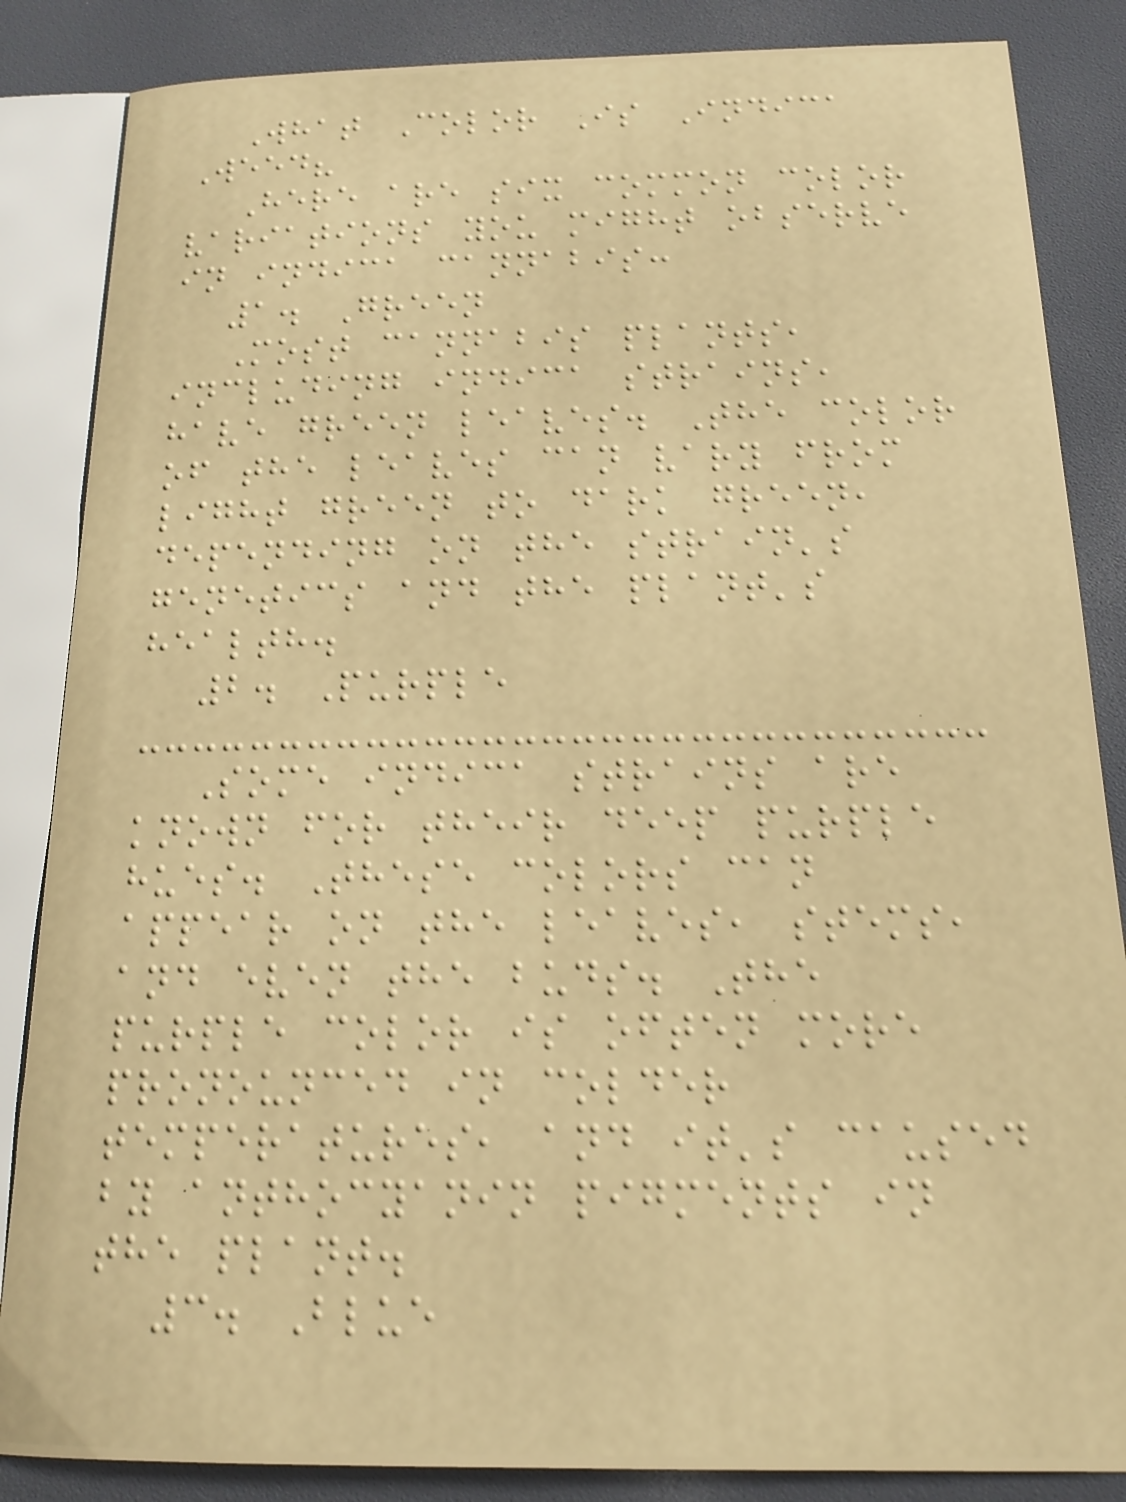What Color Is Indica
Weed?
Here are six common color
variations you might observe
in indica cannabis:
1. Green
Most cannabis plants,
including indica strains,
have green leaves. The color
of the leaves can vary from
light green to dark green,
depending on the strain's
genetics and the plant's
health.
2. Purple
Some indica strains are
known for their deep purple
hues. These colors can
appear on the leaves, stems,
and even the buds. The
purple color is often more
pronounced in colder
temperatures, and it's caused
by anthocyanin pigments in
the plant.
3. Blue
